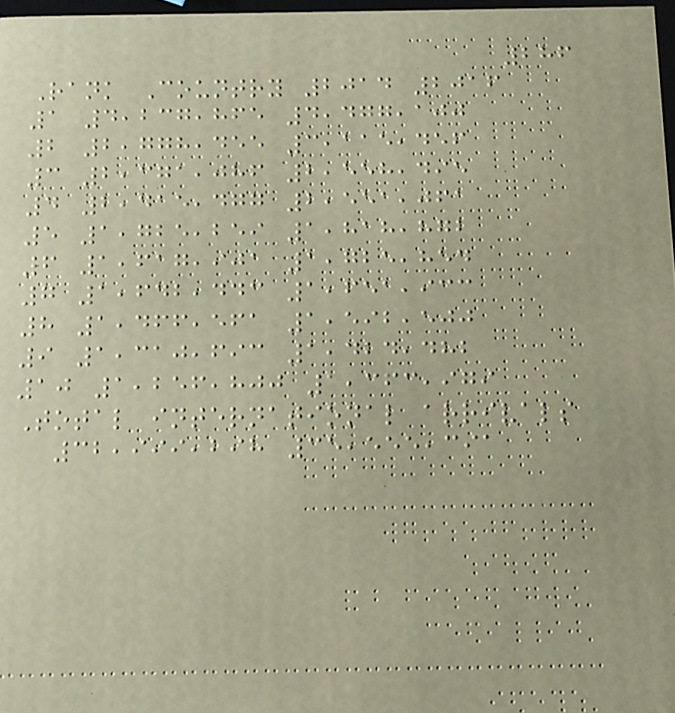286
Rank Country 2014 2016
1 4,237,865 4,477,100
2 2,778,455 3,115,456
3 2,371,086 2,558,495
4 2,415,477 2,551,061
5 1,725,259 1,818,872
6 1,617,901 1,725,854
7 1,642,443 1,651,933
8 1,466,561 1,592,500
9 1,310,693 1,424,482
10 1,256,800 1,363,979
Total international arrivals
32,999,298 35,555,391
